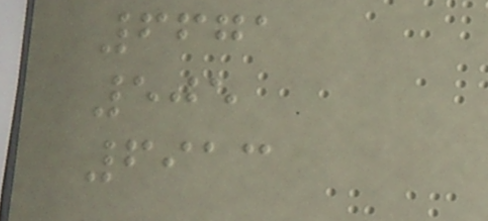6671
505
6913
